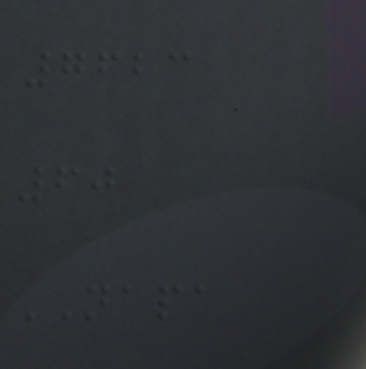7623
60
NAPA
